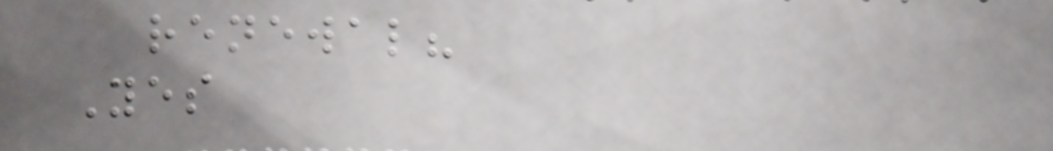renewal?
Yes
